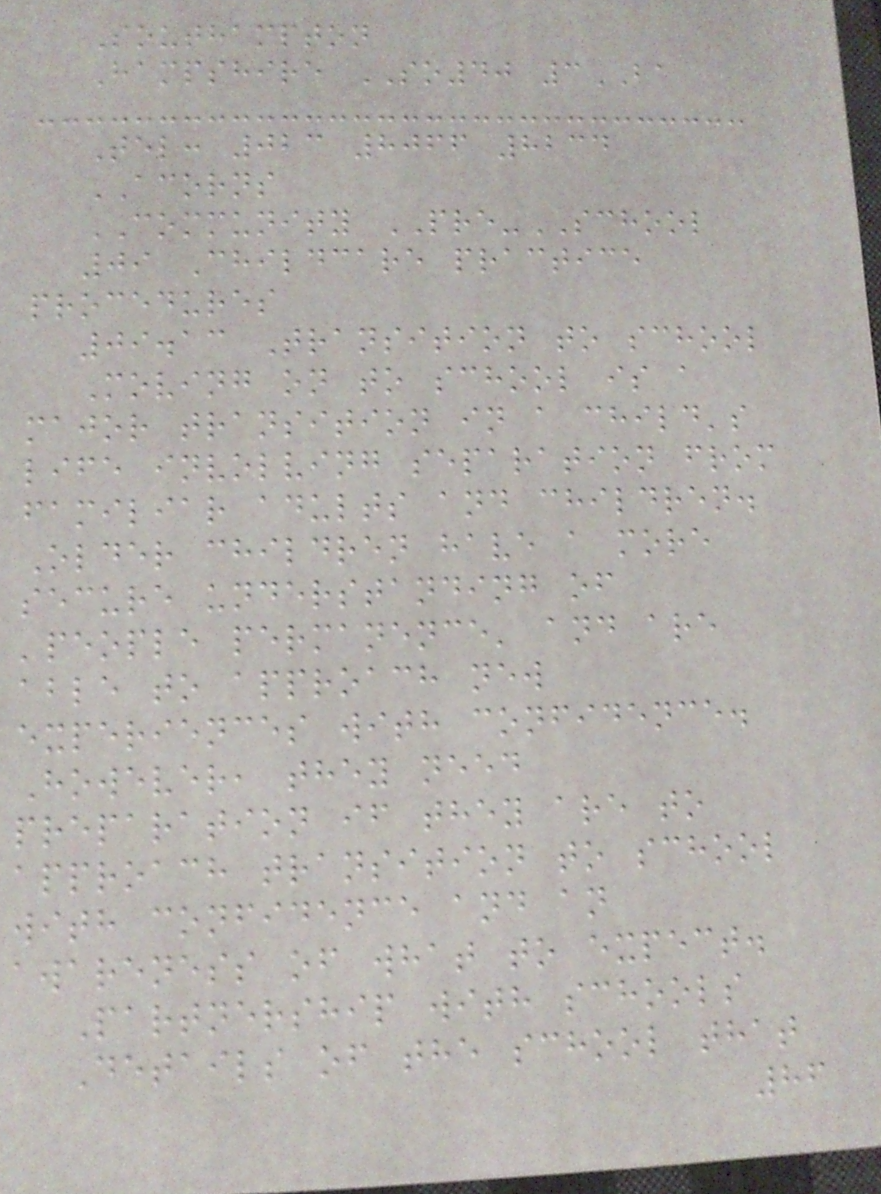Southampton
Hampshire SO40 3BA
Tel: 023 8066 8234
ACORNS
COMMUNITY PRE-SCHOOL
09 Childcare practice
procedures
09.13 Transition to school
Moving on to school is a
major transition in a child's
life involving separation from
familiar adults and children.
Older children have a more
secure understanding of
'people permanence' and are
able to approach new
experiences with confidence.
However, they need
preparation if they are to
approach transition to school
with confidence and an
awareness of what to expect.
Partnership with schools
Details of the school that
86
